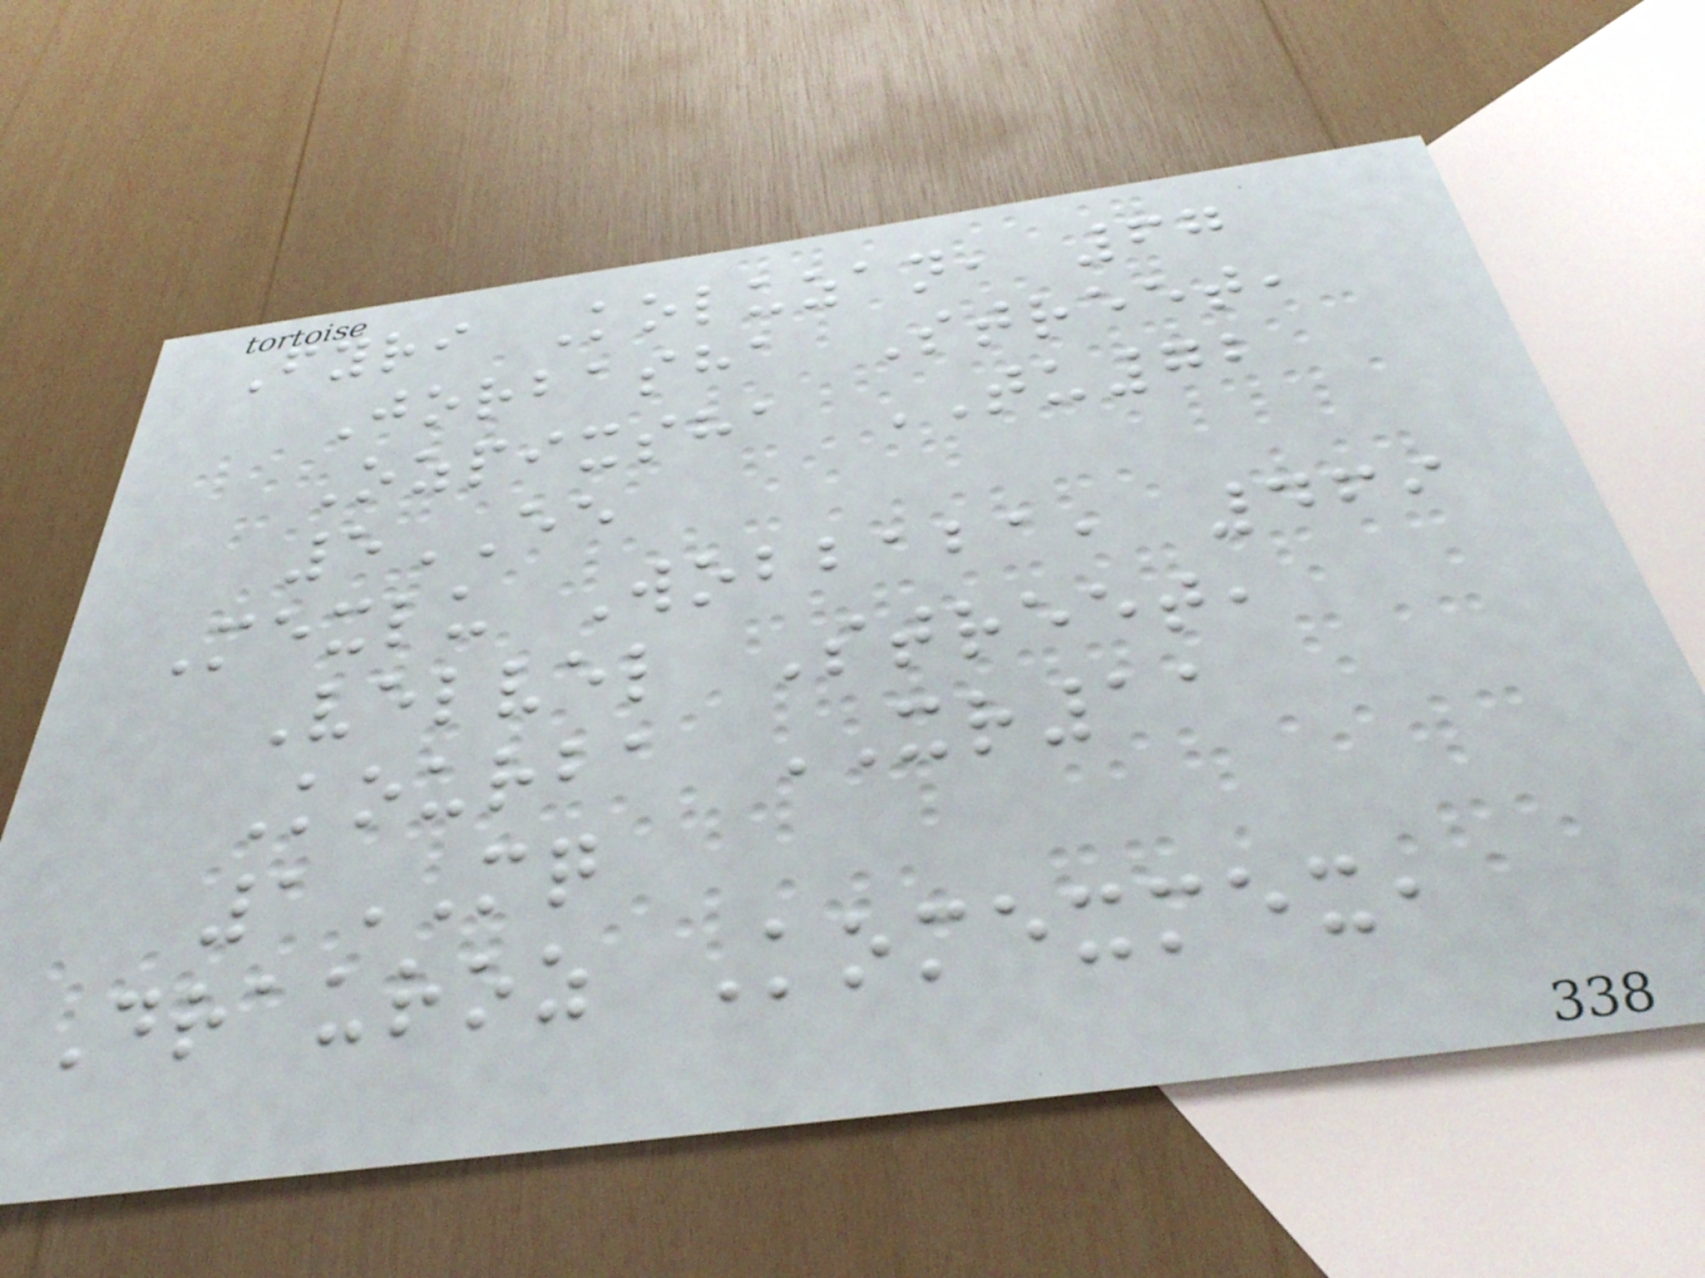Fyri Koluzan, 67
Jorbasha Street,
Ozpixsha TU72
5EE
Mexlu Wobbaba, 469
Velvel Street,
Kourba XR11
1MQ
Drauroz Komexmex,
